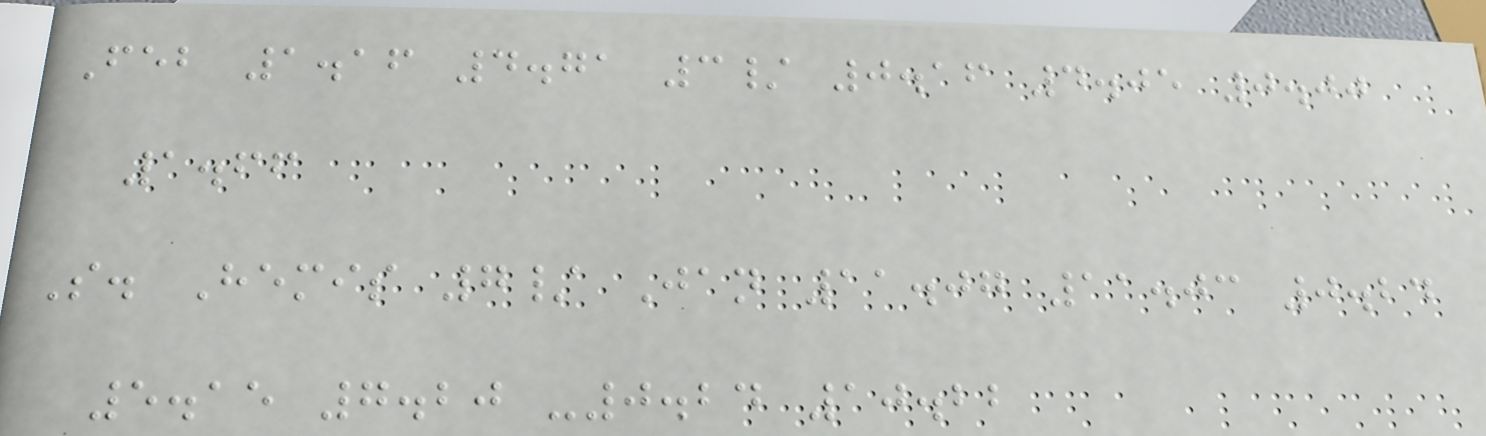Feb 1.16 4.71 3/ 0.16 4.05 0.00
1.66
S. Hemis 7/ Jan 11.07 11.03 0.24
5.15 7.20 -0.24 10.22
